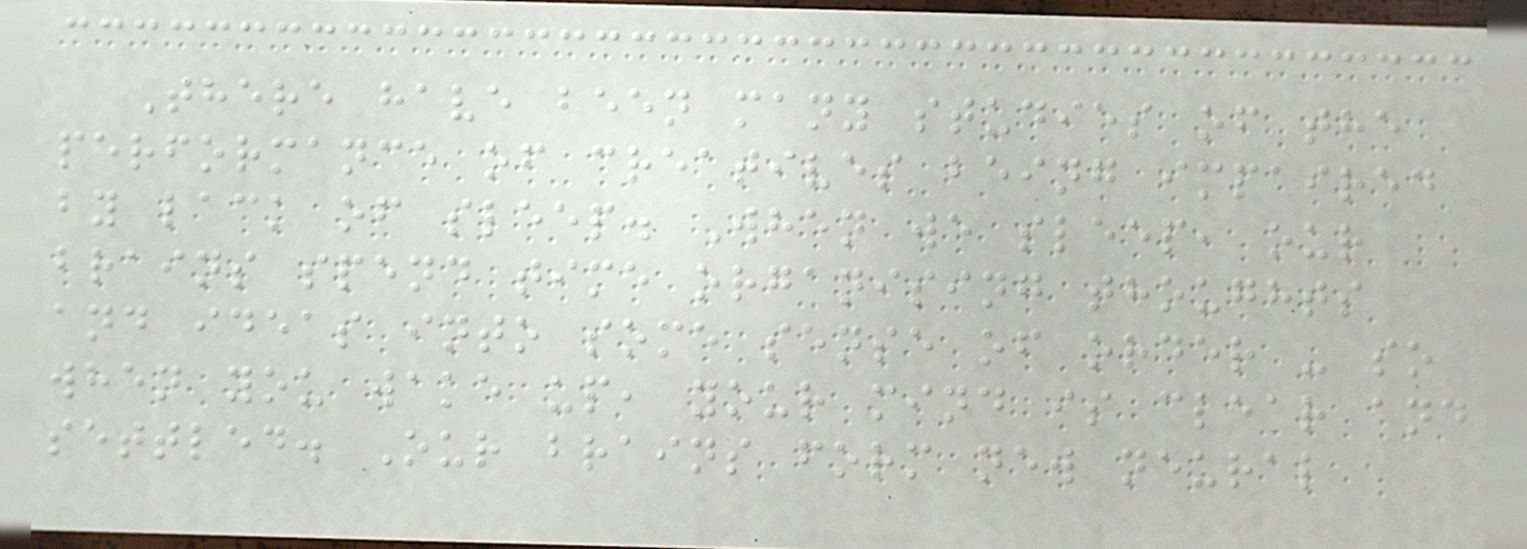There have been many studies of the
performance of creatives being impaired
by lack of sleep. When we sleep, our
brains spend time organising thoughts
and ideas into some sense of order - so
when you wake up, your mind is clear and
settled. Our brains form new neural
